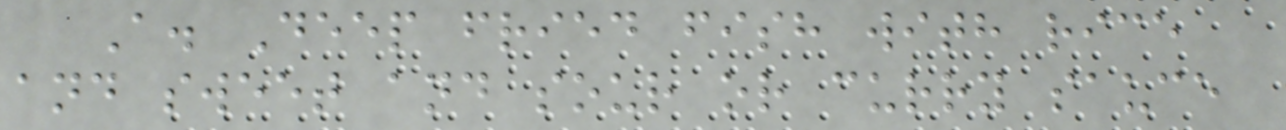A. Deep fried fish with rice
and sweet and sour or curry sauce
